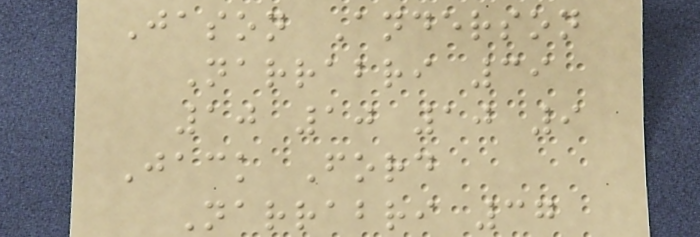Jason Anderson
Narrabri 39
10 10 10 9
Jack Ford
Narrabri 37
